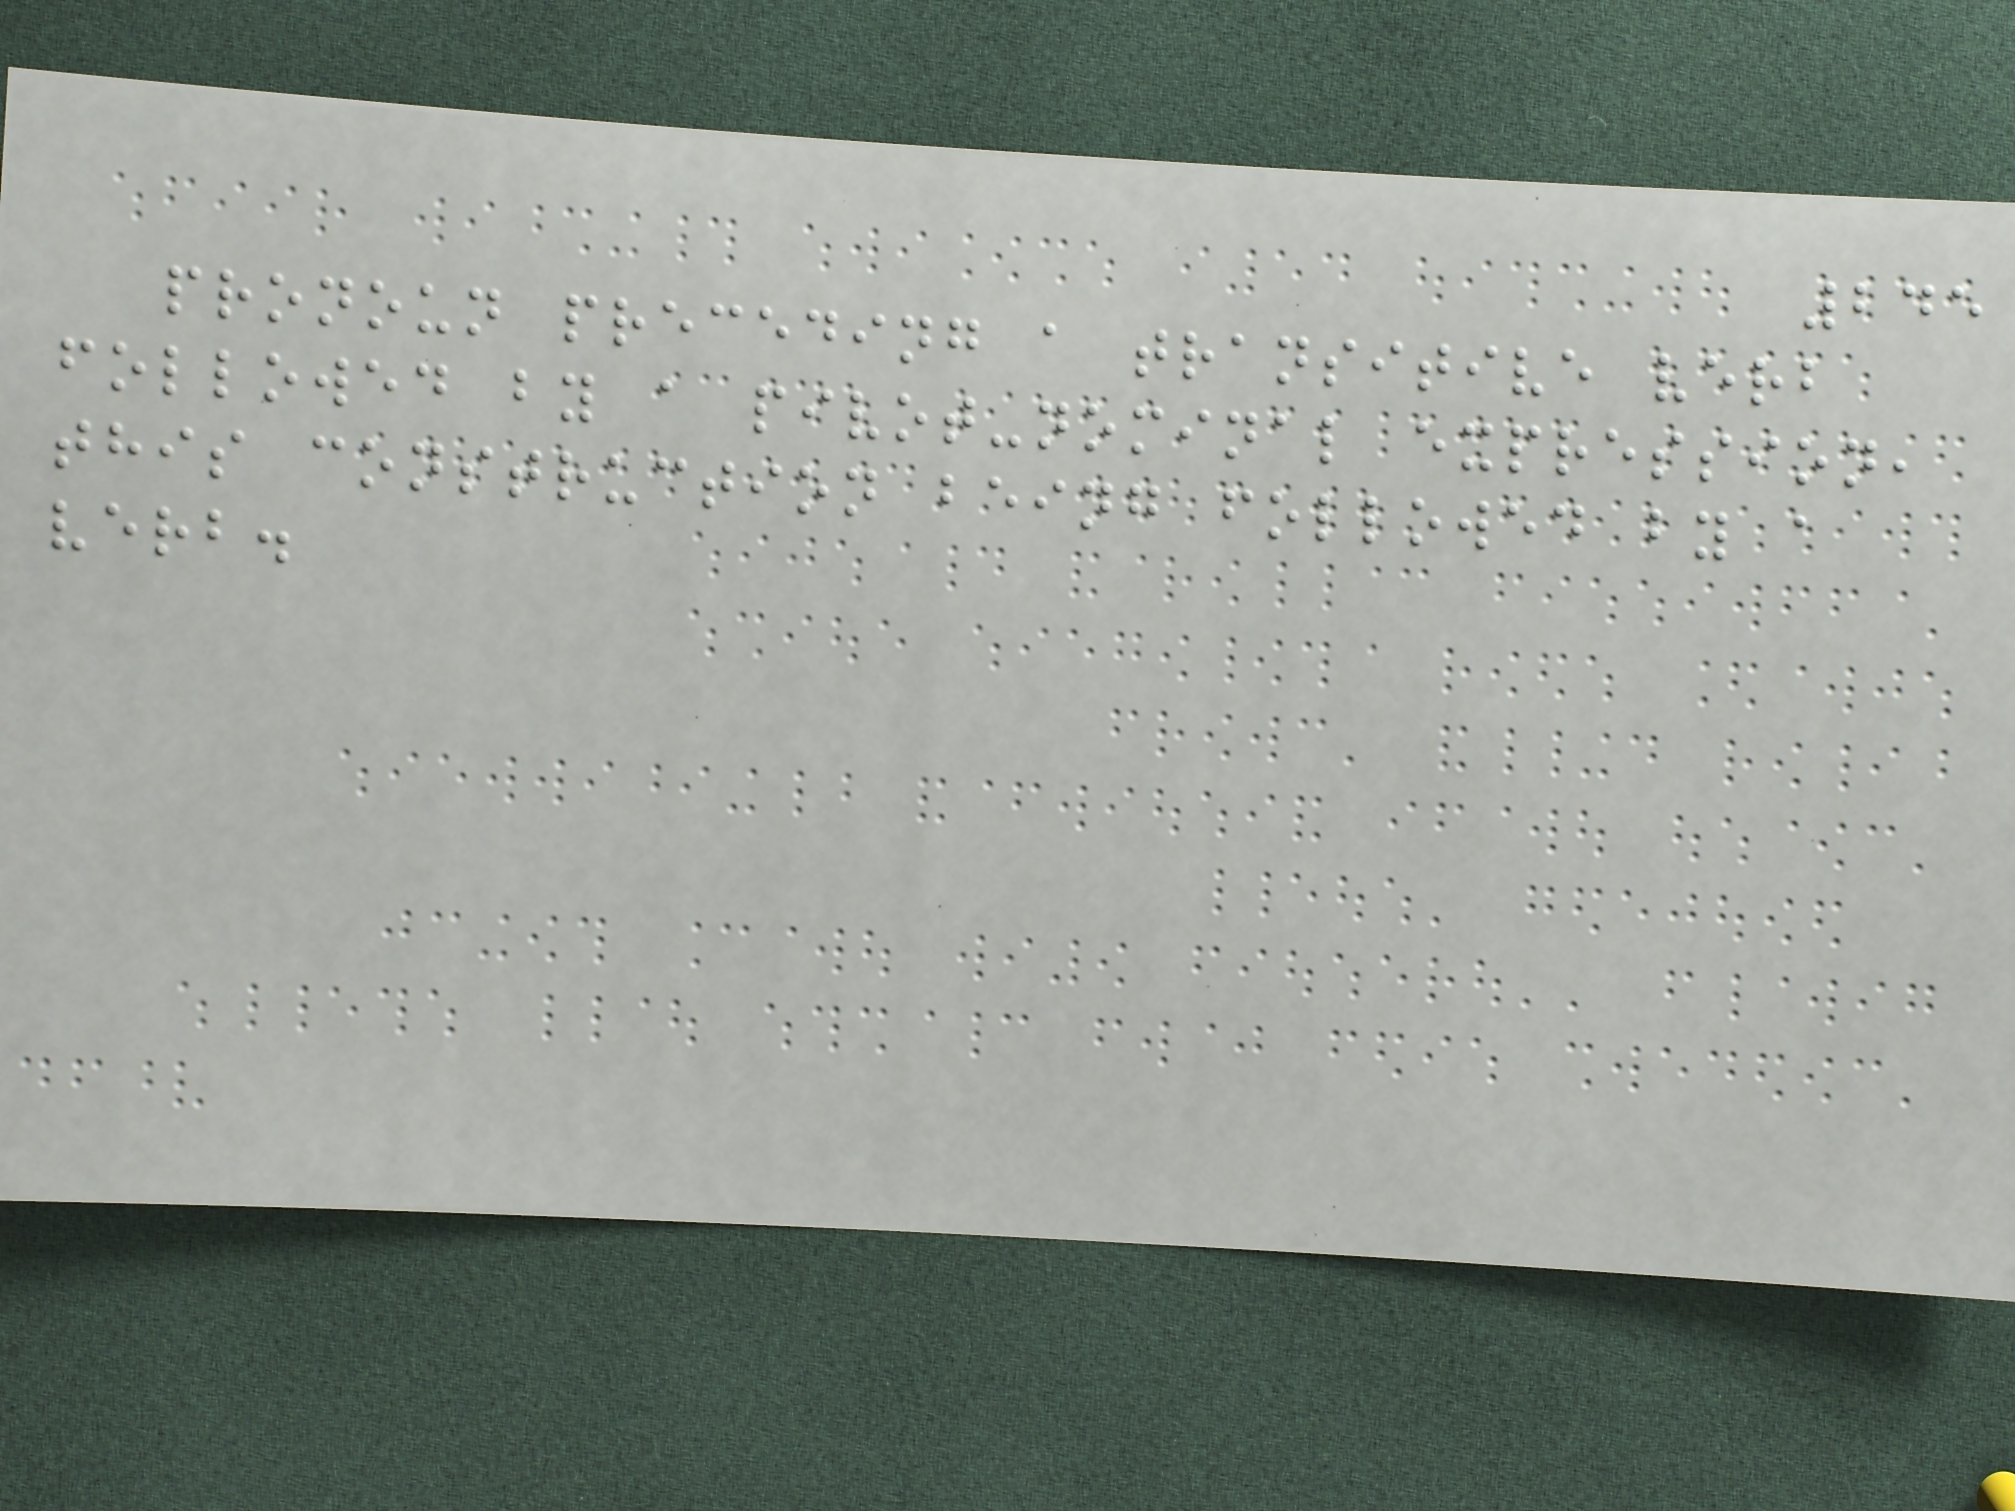245
pronoun preceding a transitive verb
followed by a pivot-nominal expression,
this construction being followed by a
verb.
